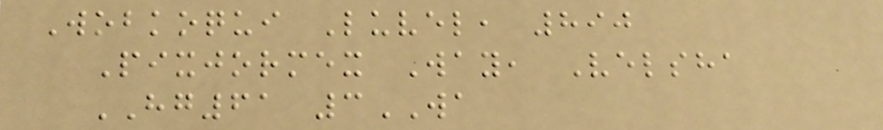Wobkoqui Luvel, 890
Pixjormex Way, Velsha
HG61 3WA
